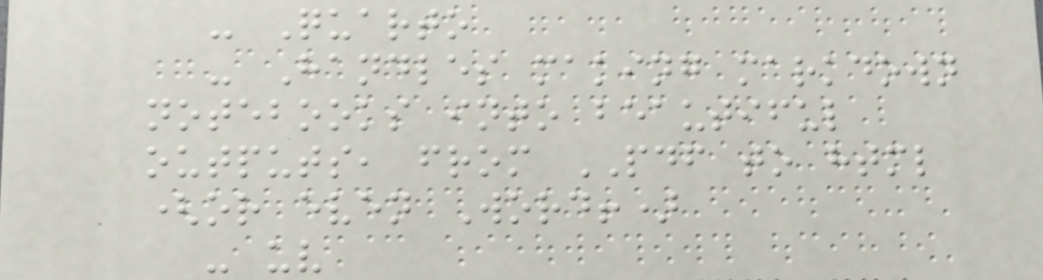- Quarto
- Handles making markdown
notebooks into beautiful
outputs, from PDF to html
(or even Word!)
- uv
